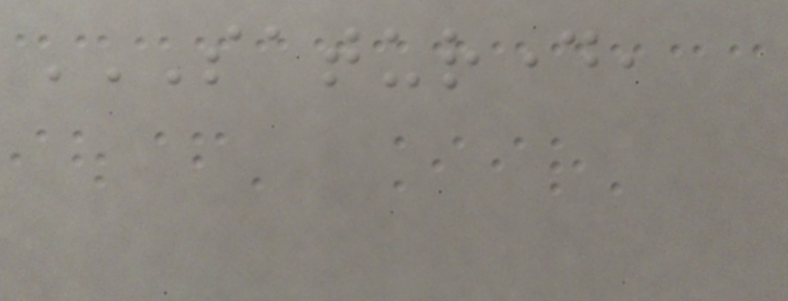SATURDAY,
